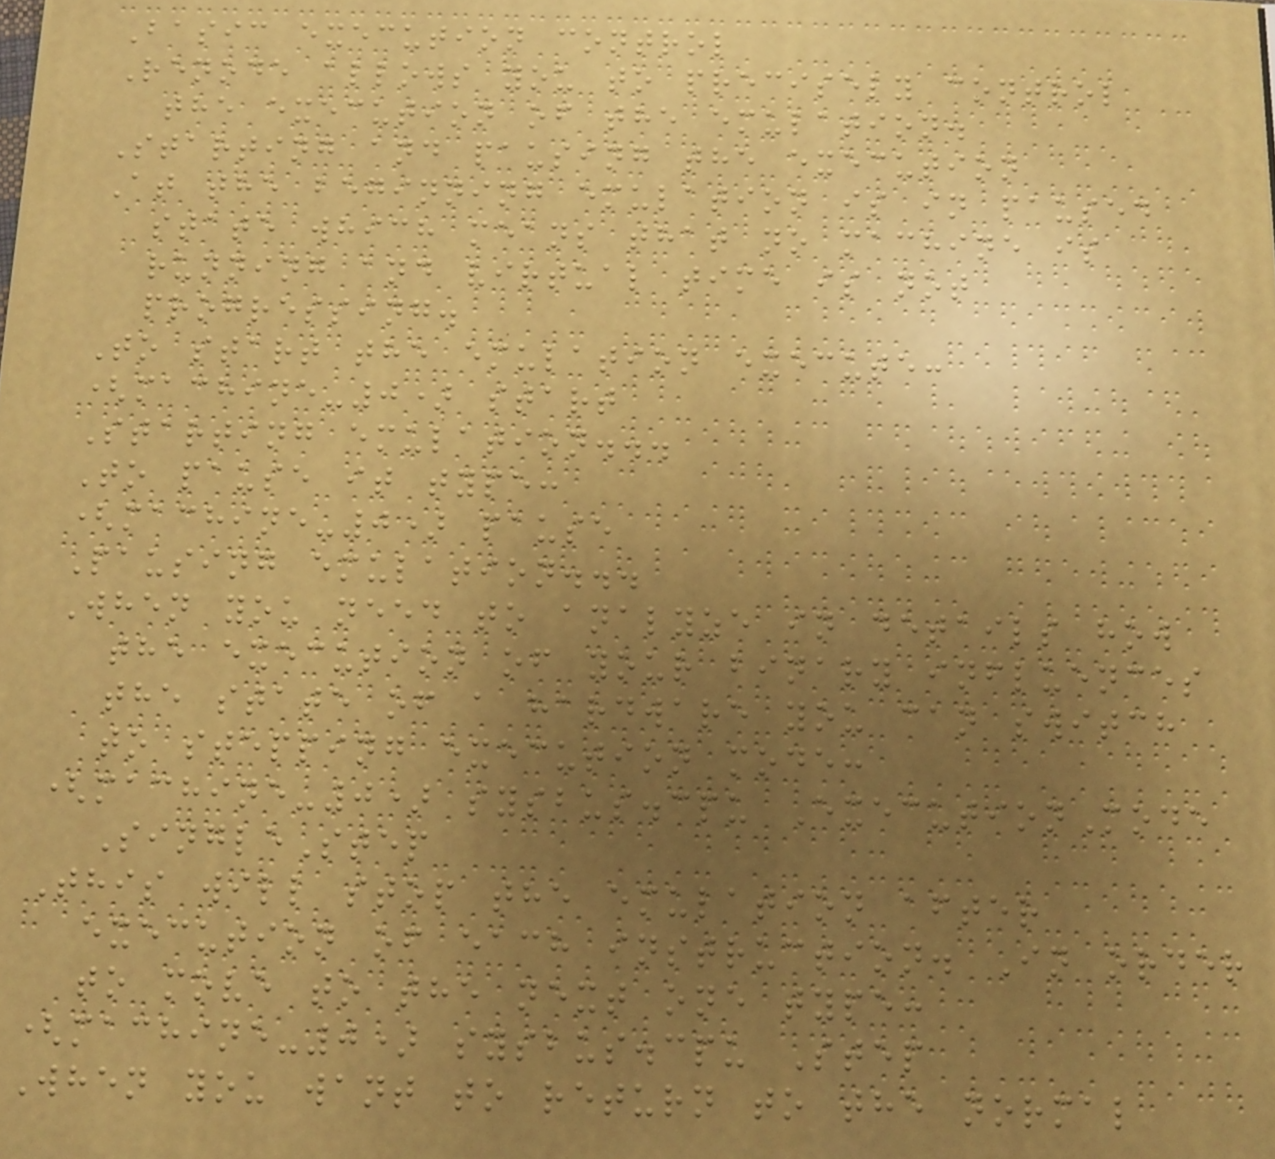Basic execution control
Renode allows you to precisely control
the execution of the emulation.
Starting and pausing the execution
At the beginning emulation is in paused
state which means that no machine is
running and virtual time is not
progressing.
To start the emulation execute:
(machine-0) start
Starting emulation...
To pause it type:
(machine-0) pause
Pausing emulation...
When you need to analyze in details how
the execution of your binary influences
the state of a hardware you can switch
to stepping execution mode:
(machine-0) sysbus.cpu ExecutionMode
SingleStep
This will stop the emulation after
execution of each instruction. In order
to move to the next one type:
(machine-0) sysbus.cpu Step
When you want to return to the normal
